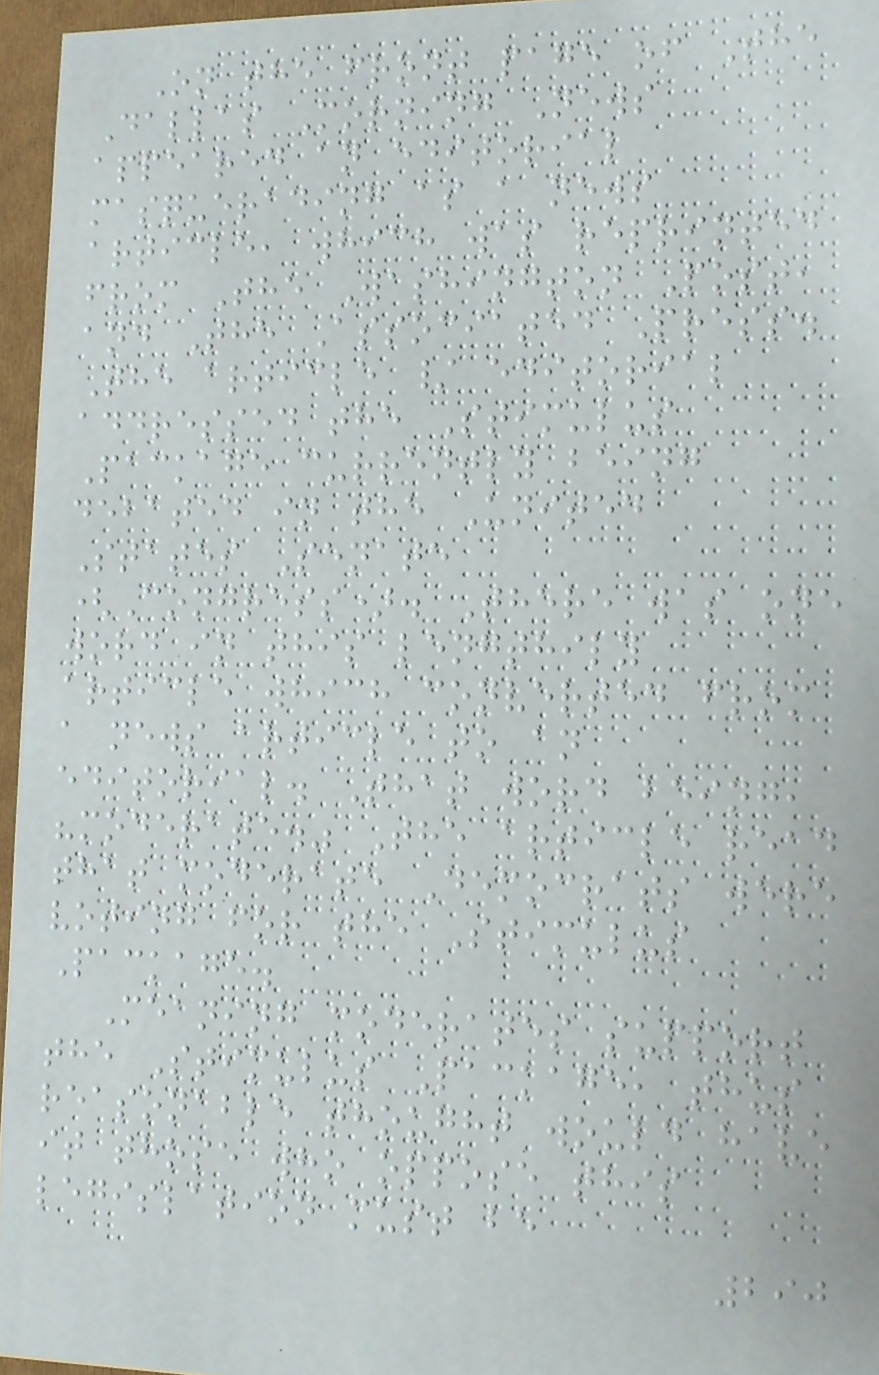On the front page of The
Dallas Morning News
appeared an editorial
masquerading as a news
article, which was reprinted
from The Washington Post,
and The Associated Press.
The article / editorial
addressed the Stimulus
Package currently being
debated in the United
States Senate
(Congress). There was one
word in this lengthily
article which converted from
a news article to an
editorial. That word being,
"moderate." The article read
that moderate Democrats were
voting for the Stimulus
Package.
Meaning moderates support
the Stimulus Package, thus
reasonable thought would have
it those who oppose this
legislation must be
290
